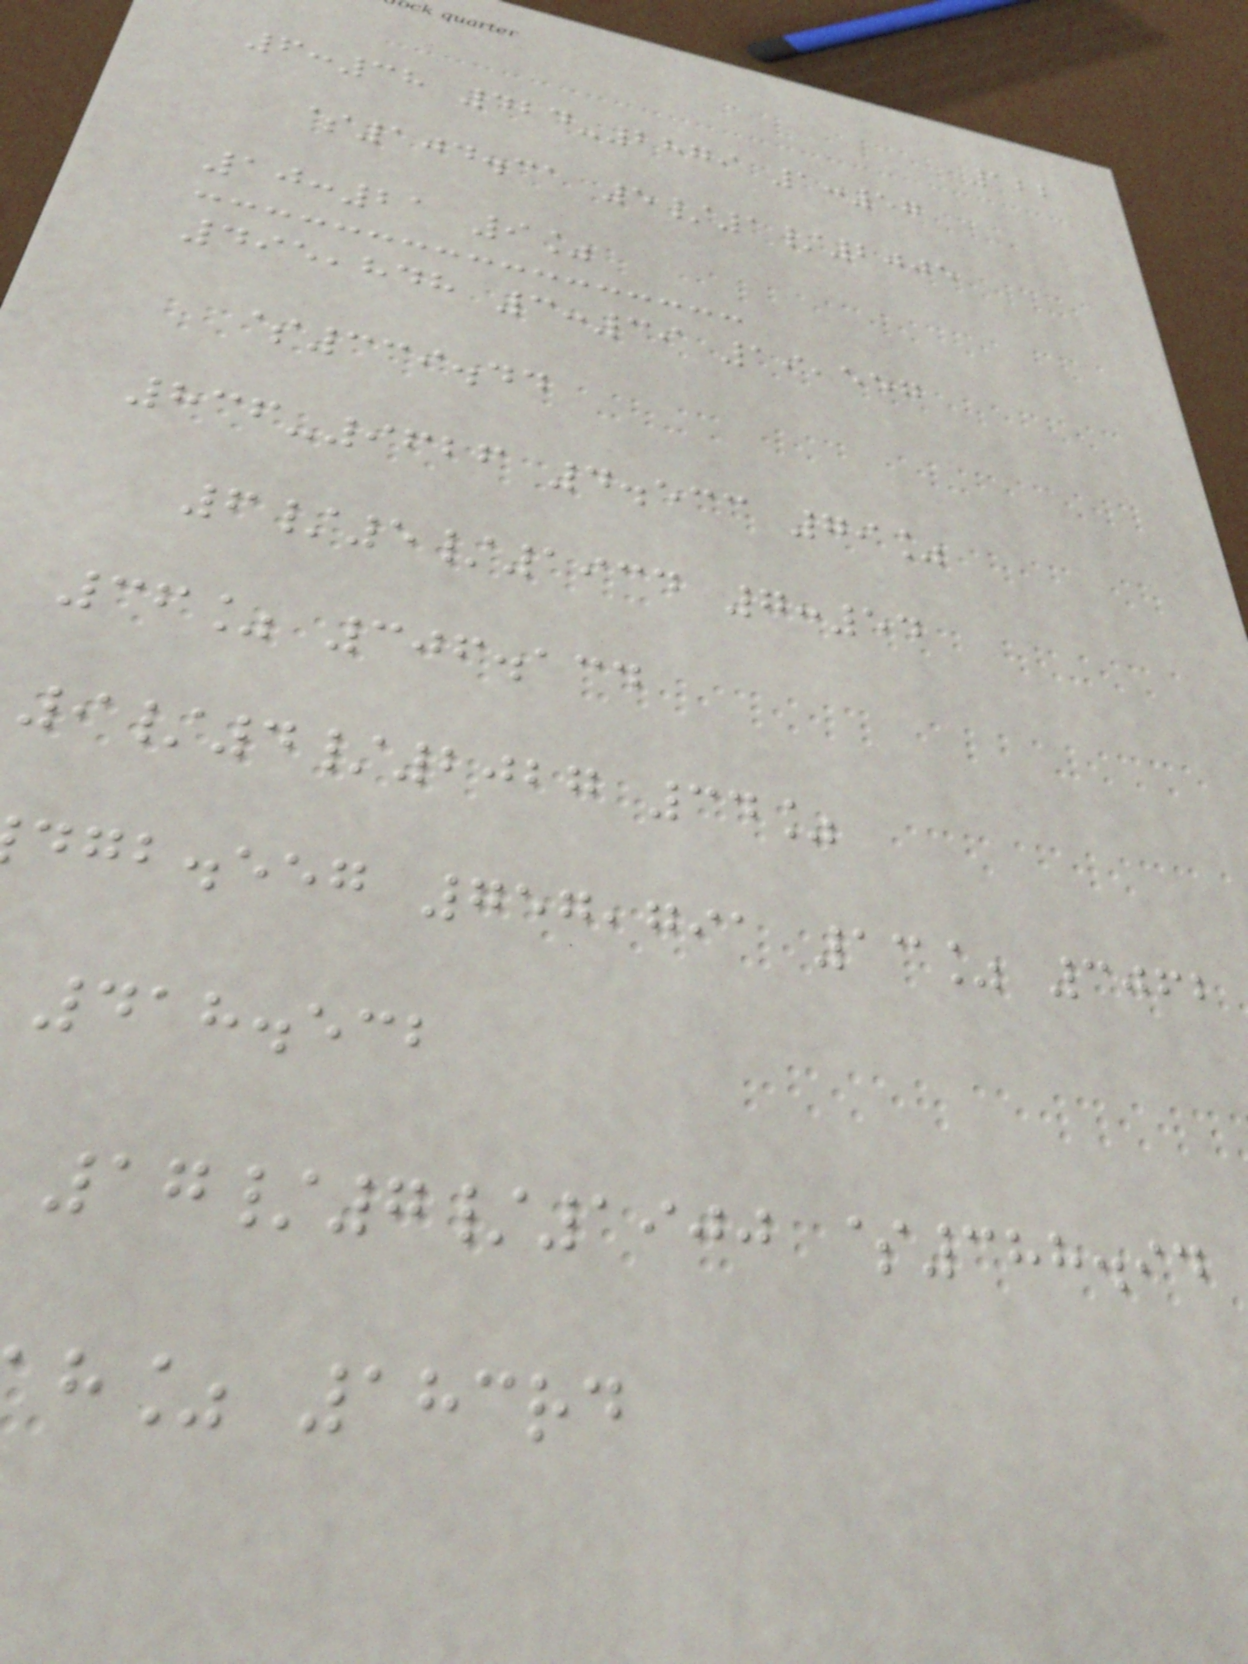122
6:38 424-2879 1:57
$104.31 5/1/2005
10:21 9%
495,848 3:39 19,557
$339.44
836-9626 4.533 79%
6/5/1934 7:54
36% 306.134
9/4/2027 34%
dgb.eeg 757,791 13% 3062
418.532
17/7/1900 $388.94
h% 183rd
